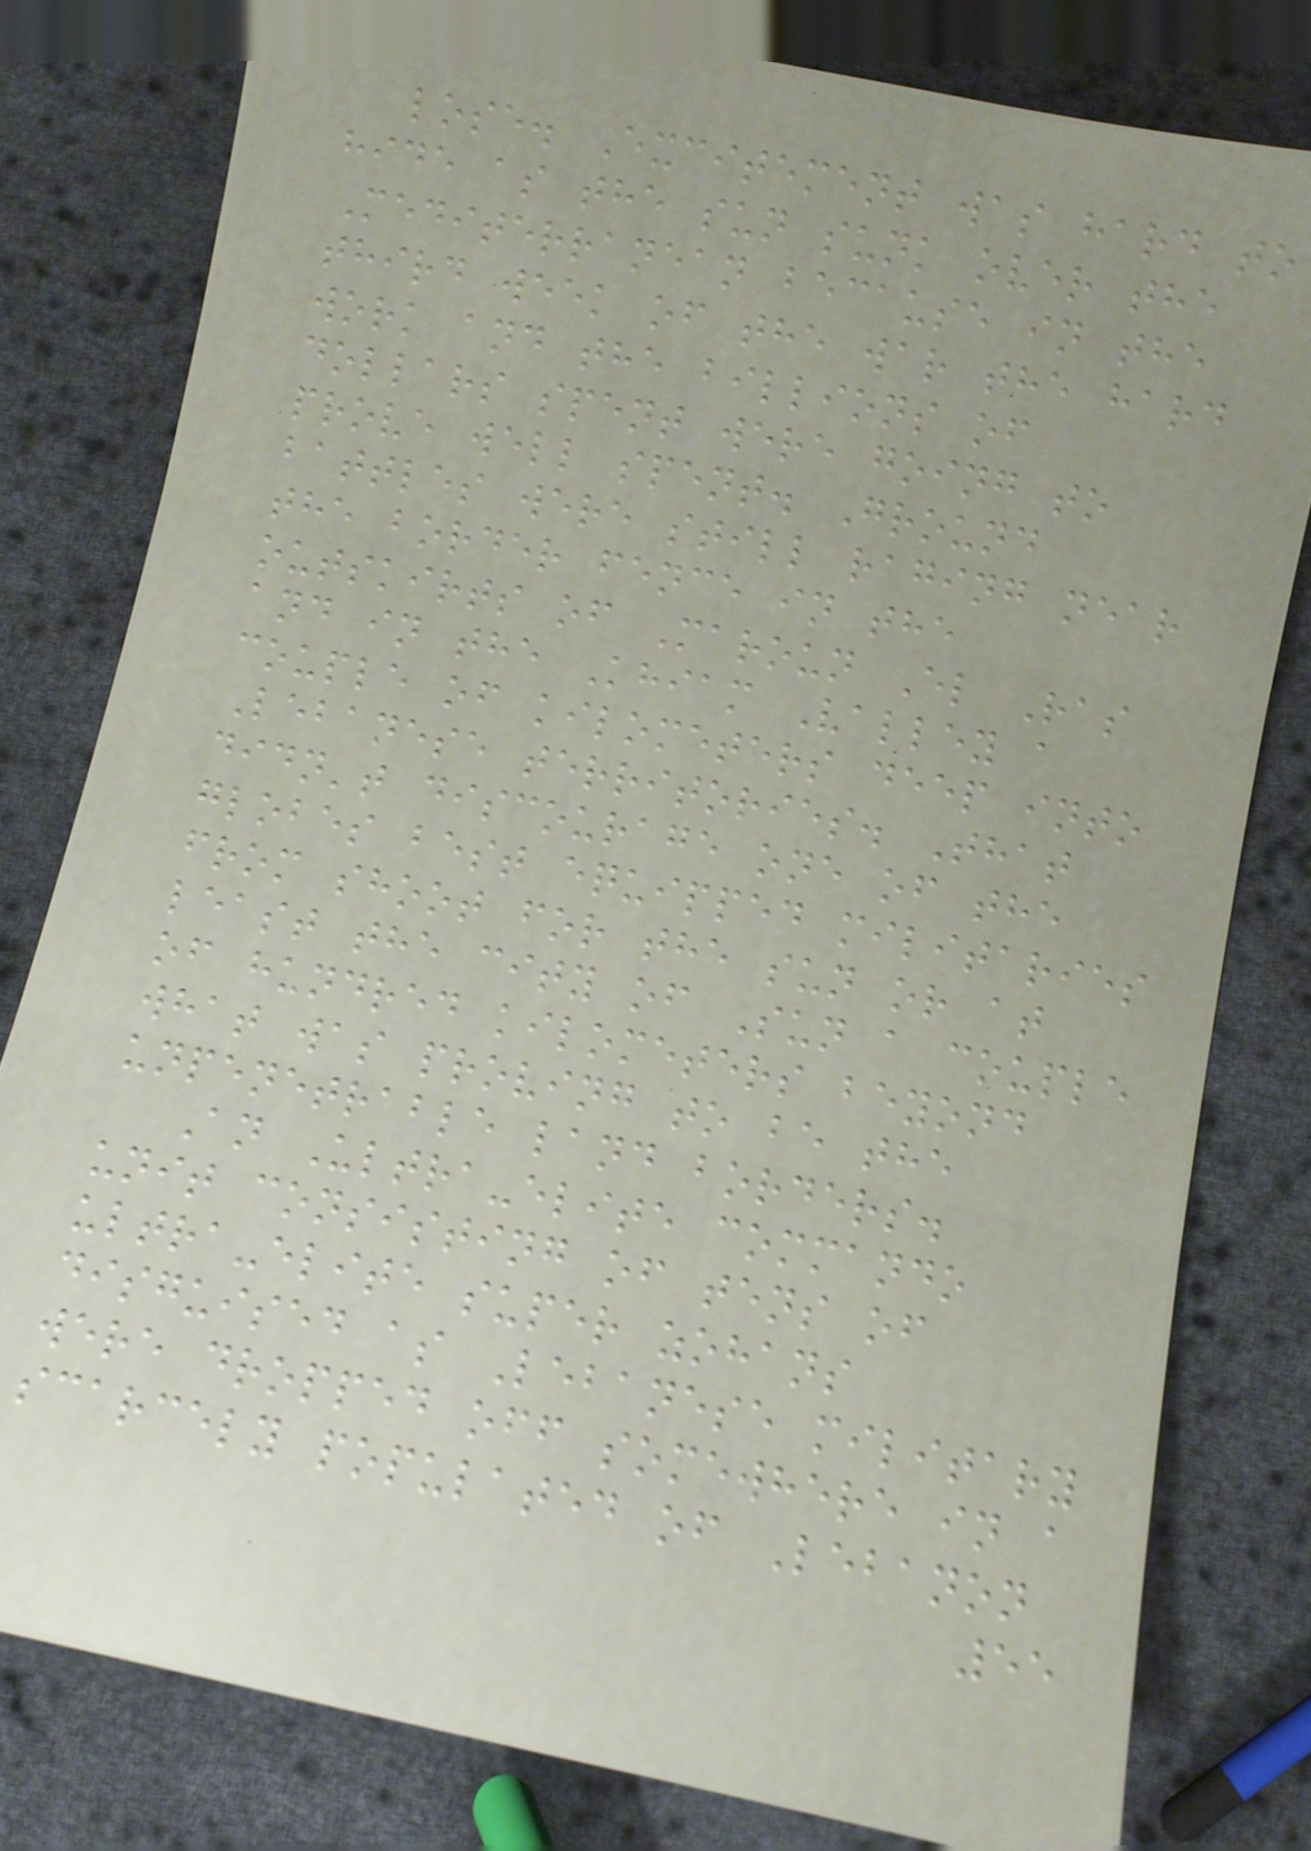lose. Excitement was hard to
hide as the sun sunk over the
Mediterranean because in the
third week of the war the hard
work and the billions of
dollars spent were going to
prove well spent. Ground
battles were still raging near
the border fence in the
outskirts of Maroun El Ras
and in the Khiam Valley a
couple of kilometers deep into
Lebanese territories. That
didn't discourage one of the
globes best equipped militaries
from shoot for the sun or at
least the city of Sun a couple
of hundred kilometers beyond
what was proving to be the
unpenetrable land borders.
An Ultra-elite commando
unit consisting of tens of
ultra-elite super zohans
disguised as Lebanese military
were dropped off somewhere in a
scarcely populated of Lebanon
55
